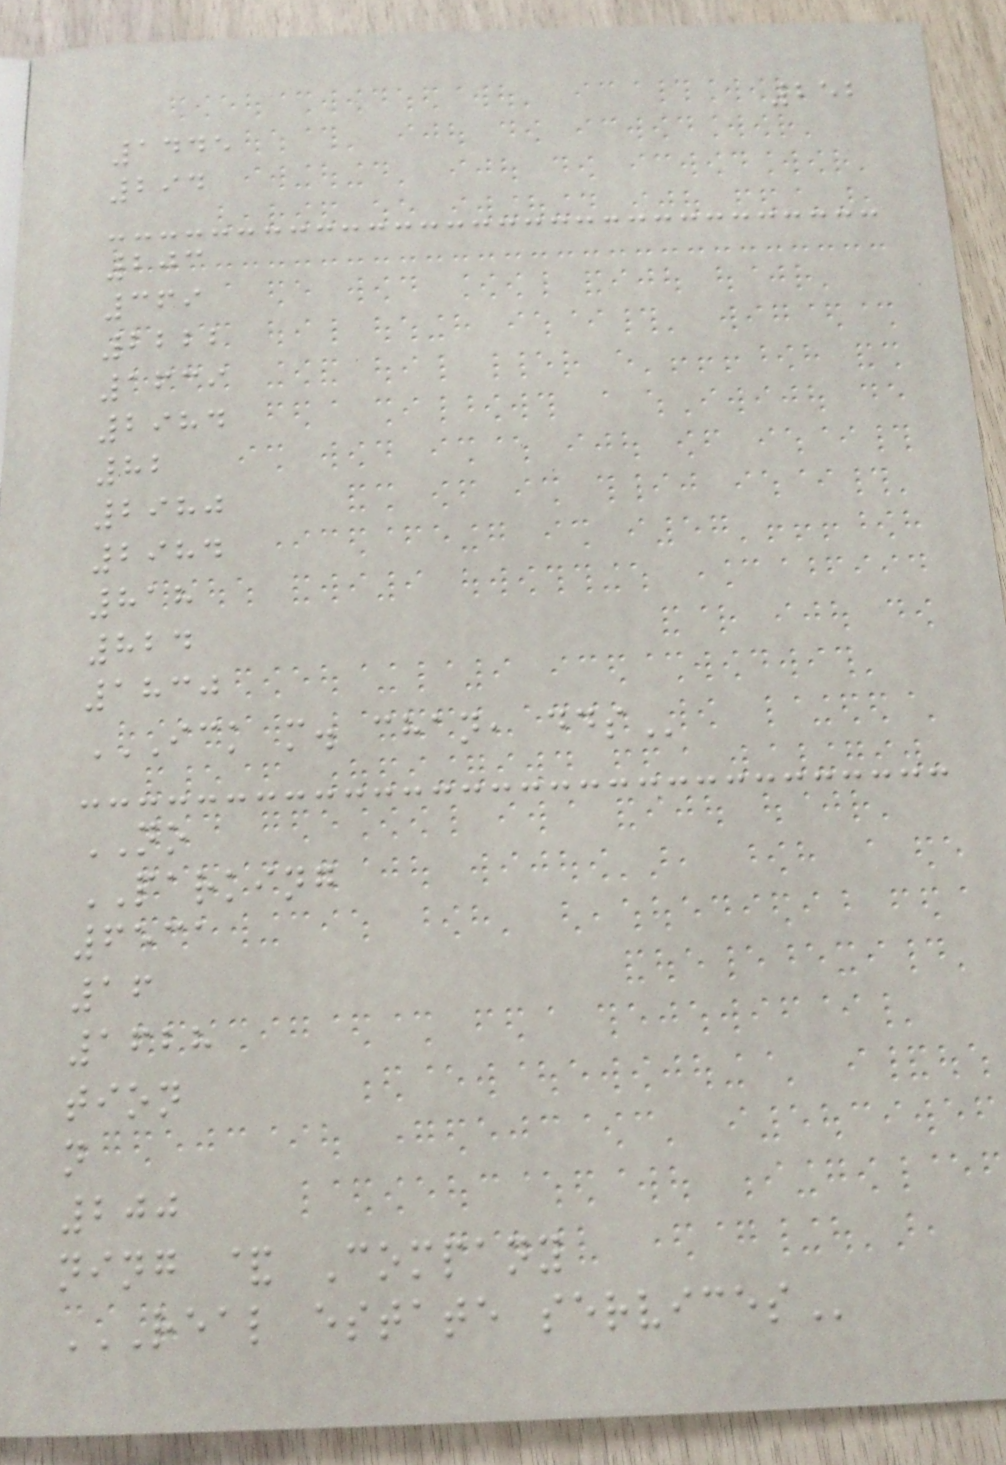252
1445
294
203
369
2222
1639
2984
82
2980
2984
818
824
1830
ICK M. CHAN, DDS
NO
PARKING
6531
16
1628
tion
n
200
ning & Company
REAL ESTATE SERVICES
